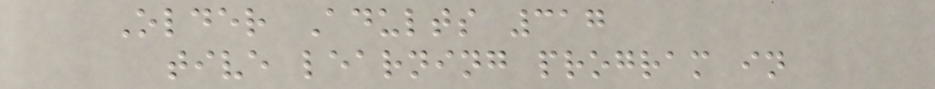Older Adults 317
tive learning program in
